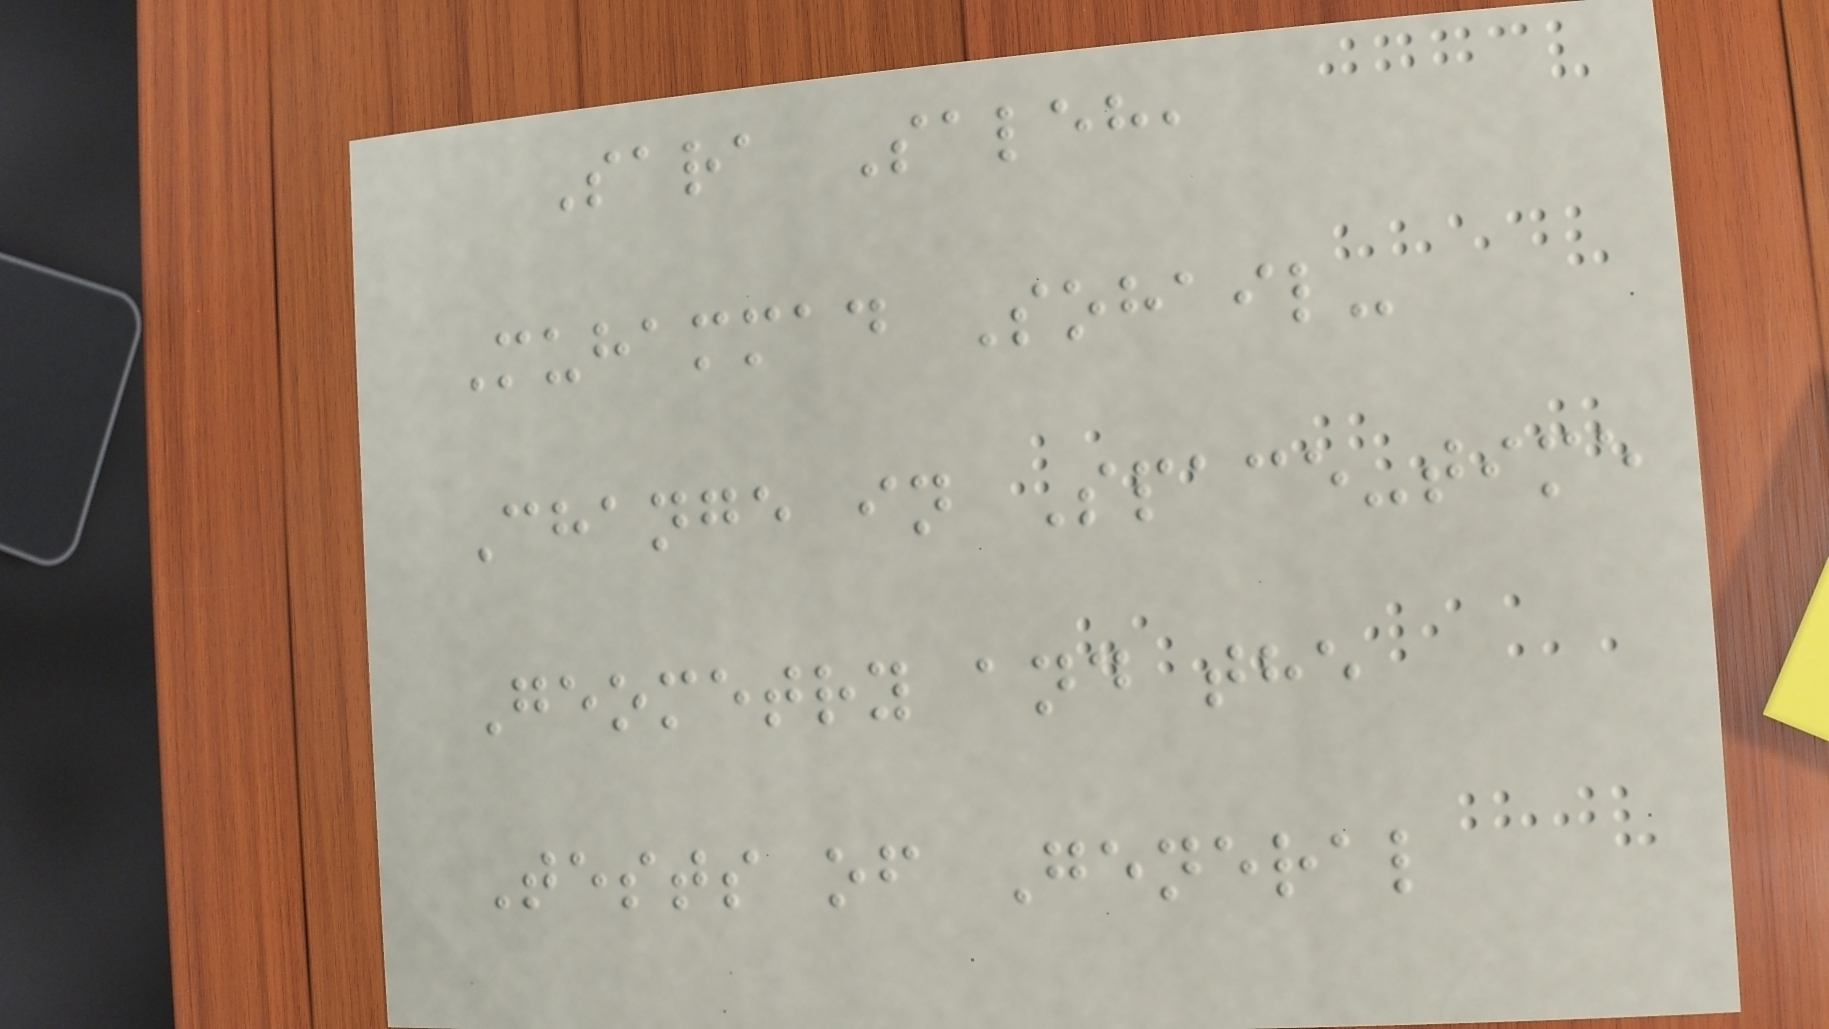Sara Saleh,
Muhammad Sohail-
Change in Space-time
Geometry and the
Tests of General
